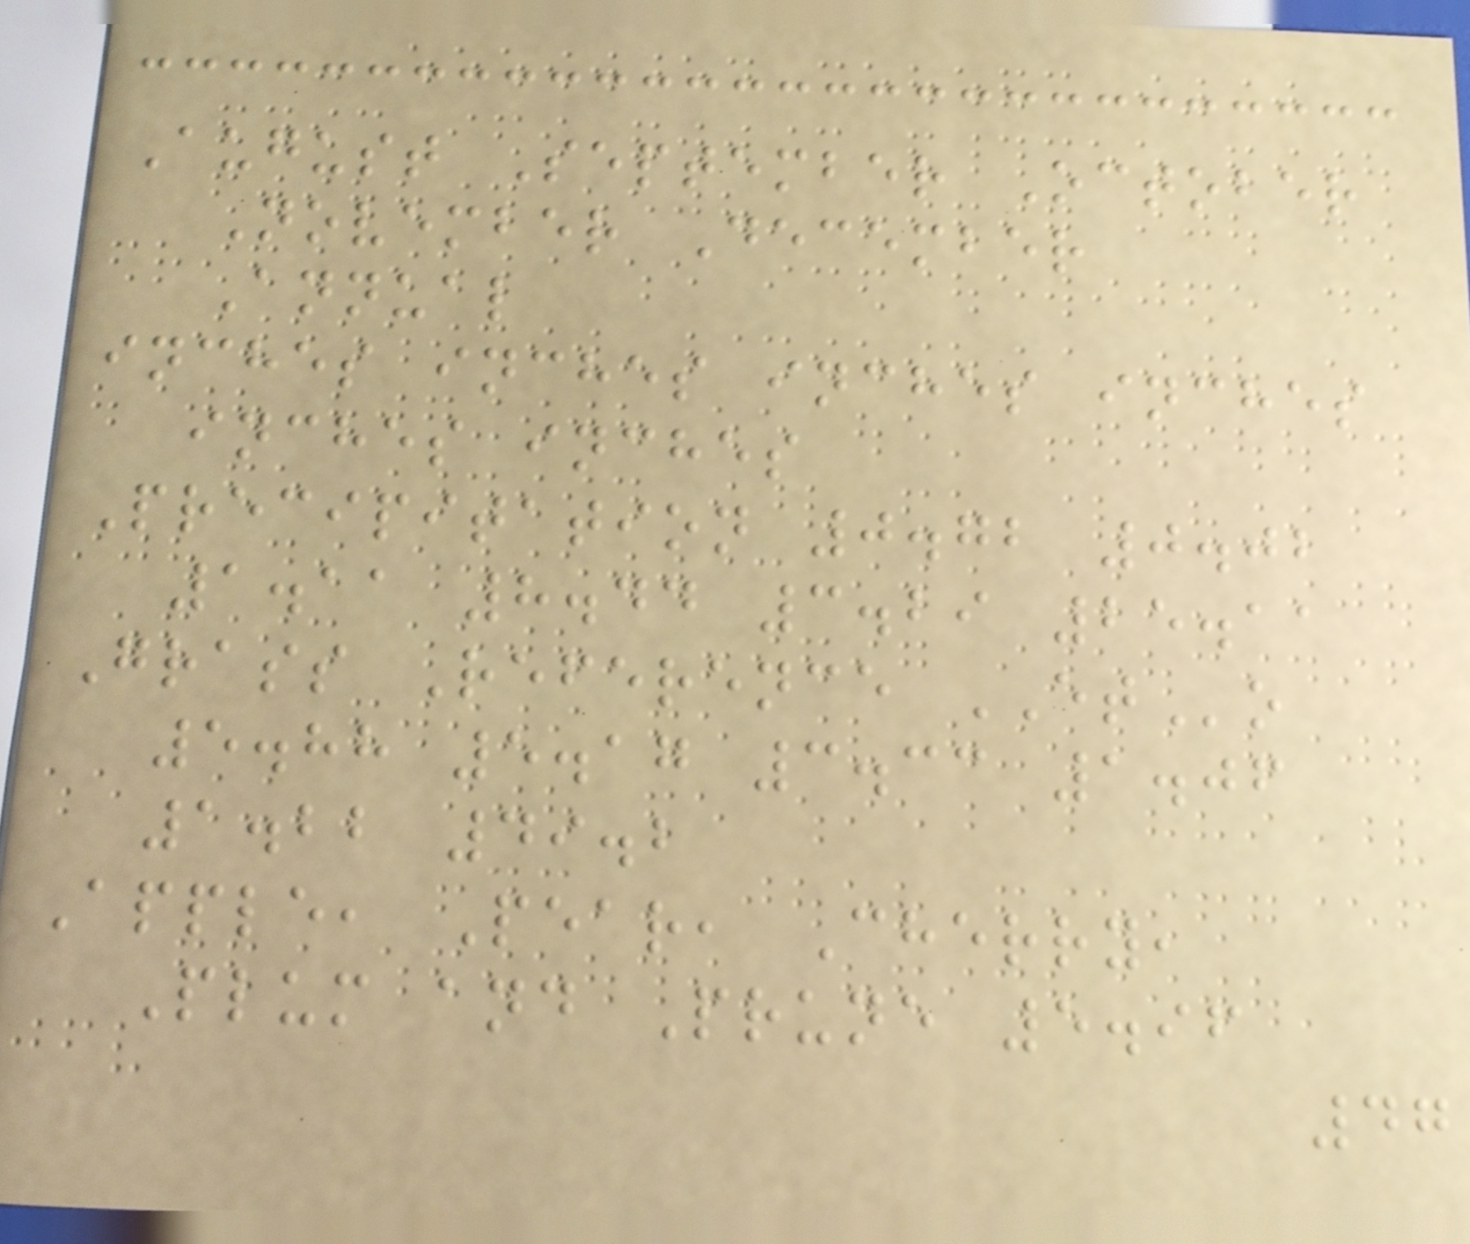August September October
November December
Annual
inches inches inches inches
inches inches
Precipitation 0.72 0.02
1.11 8.44 3.29 25.11
Grass Reference ETo
5.88 5.17 3.33 1.06
1.22 49.2
Apple, Pear, Cherry,
Plum and Prune 5.96
47
